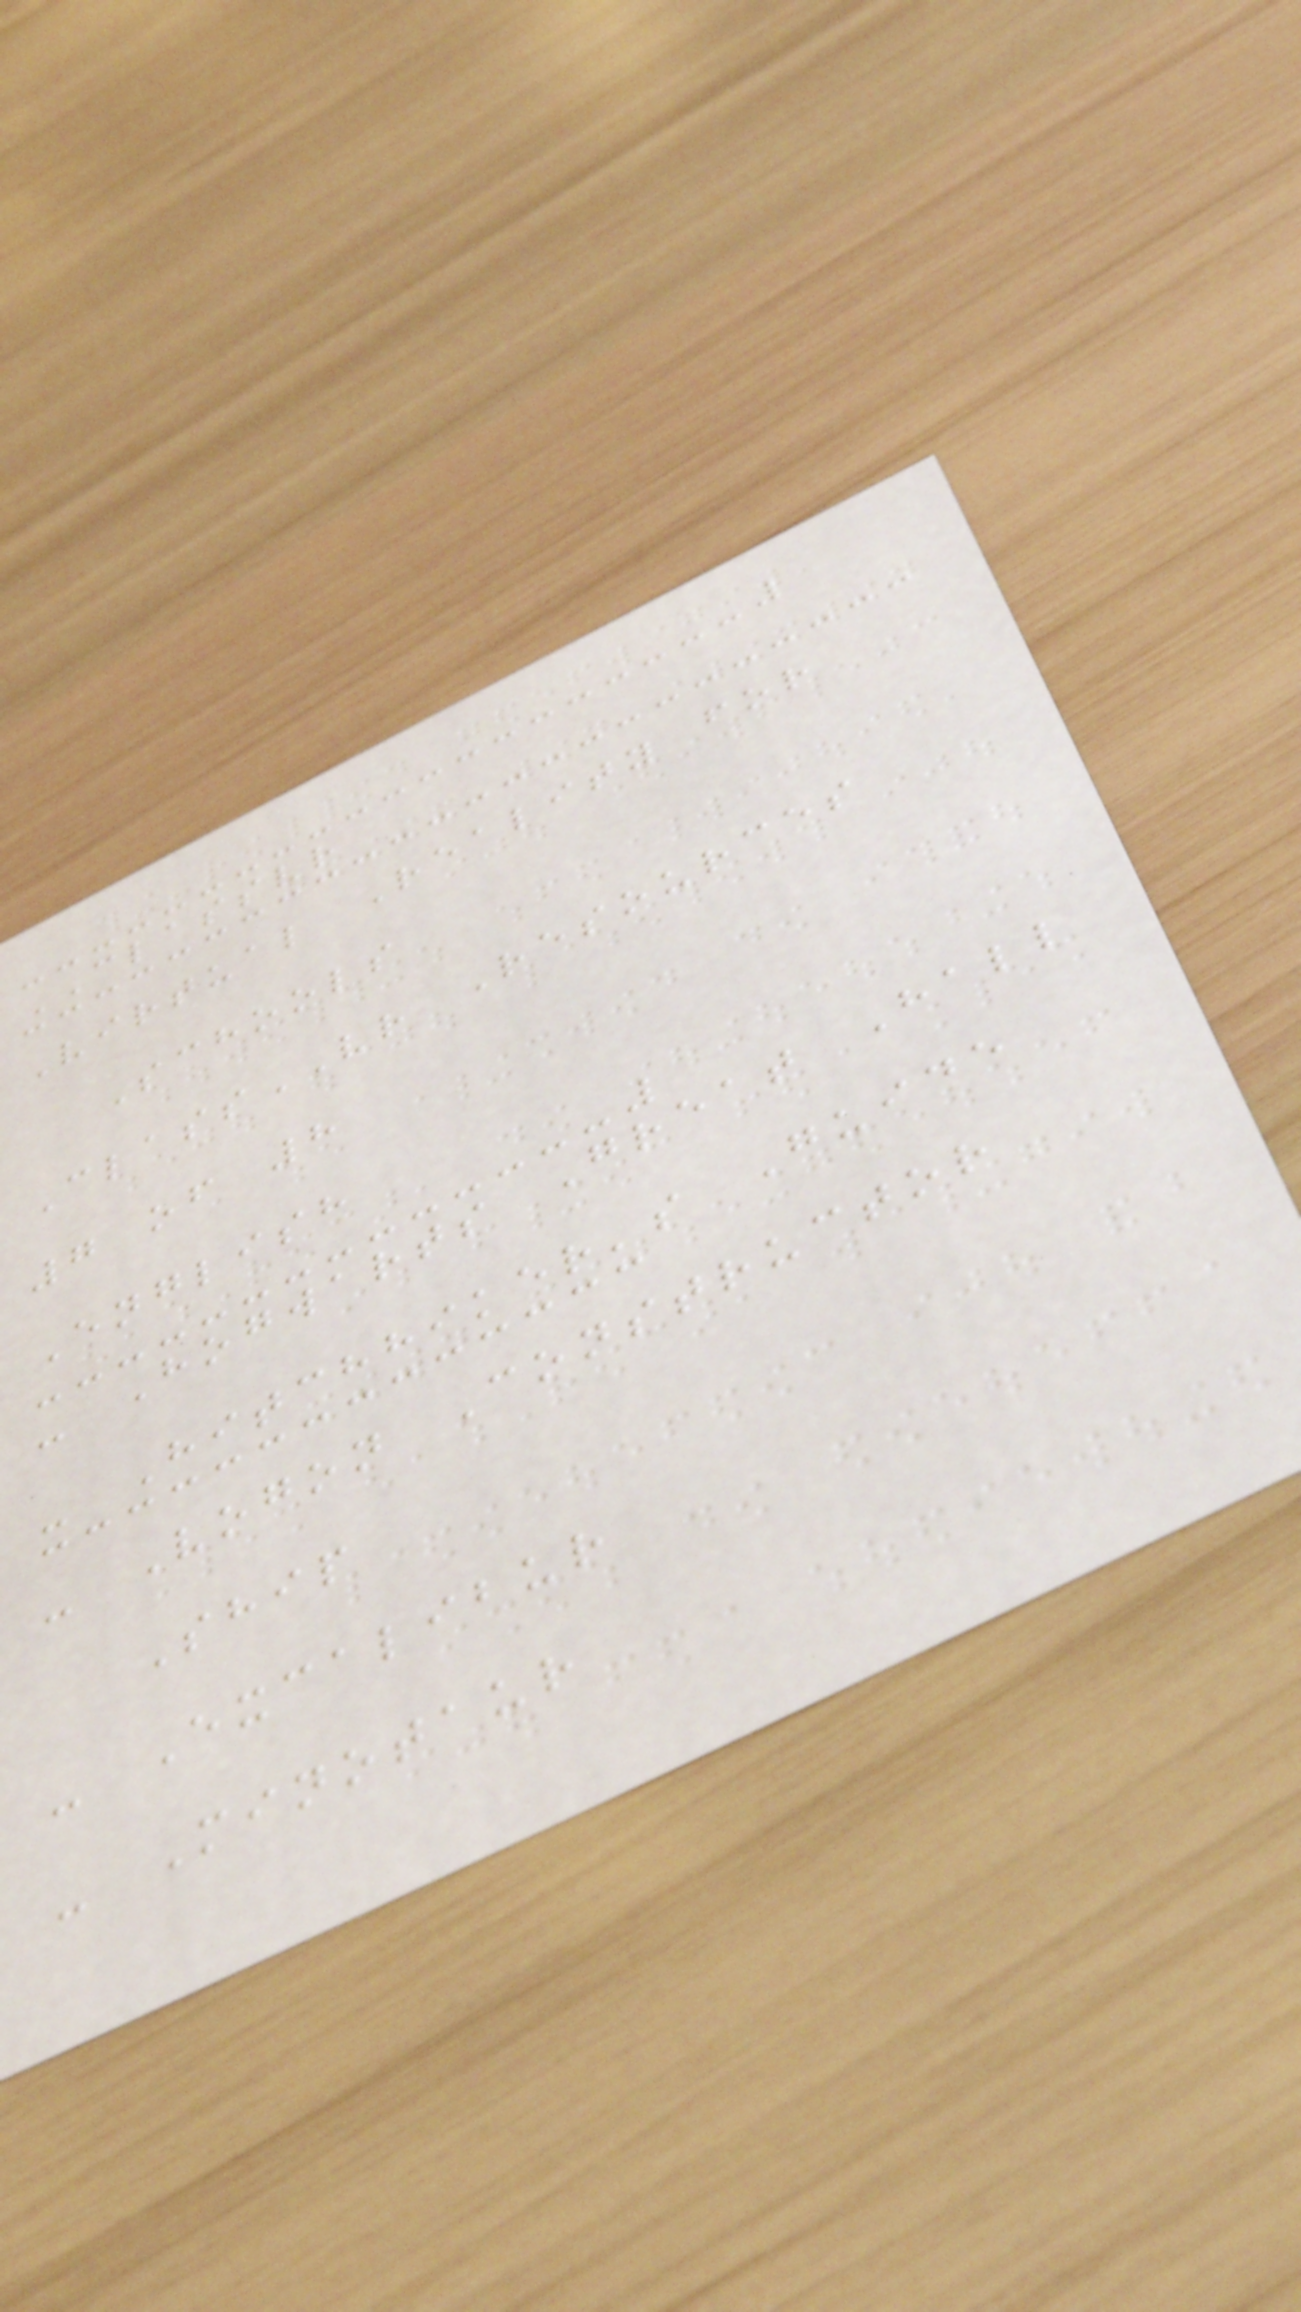CLASSVR
Virtual Reality for
Schools
ClassVR Resources
7 of 8
English
- Hogwarts Great Hall
- Hitchhiker's Guide
- Vogon Constructor
Ship
- Excalibur
- Minotaur
